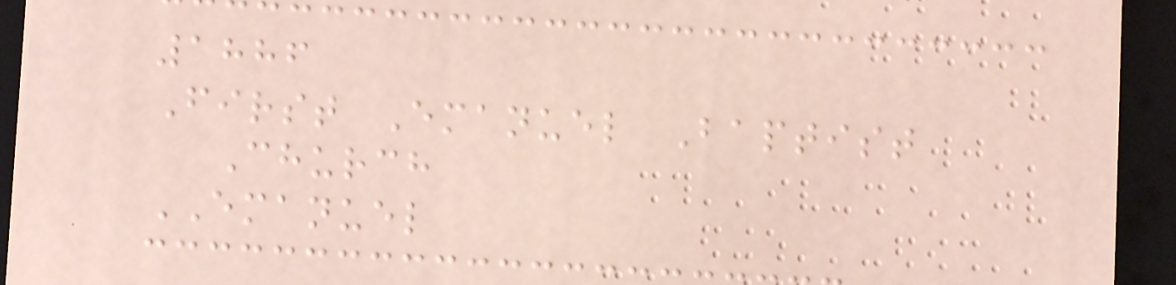1886
First Emanuel Baptist
Church
EMANUEL
